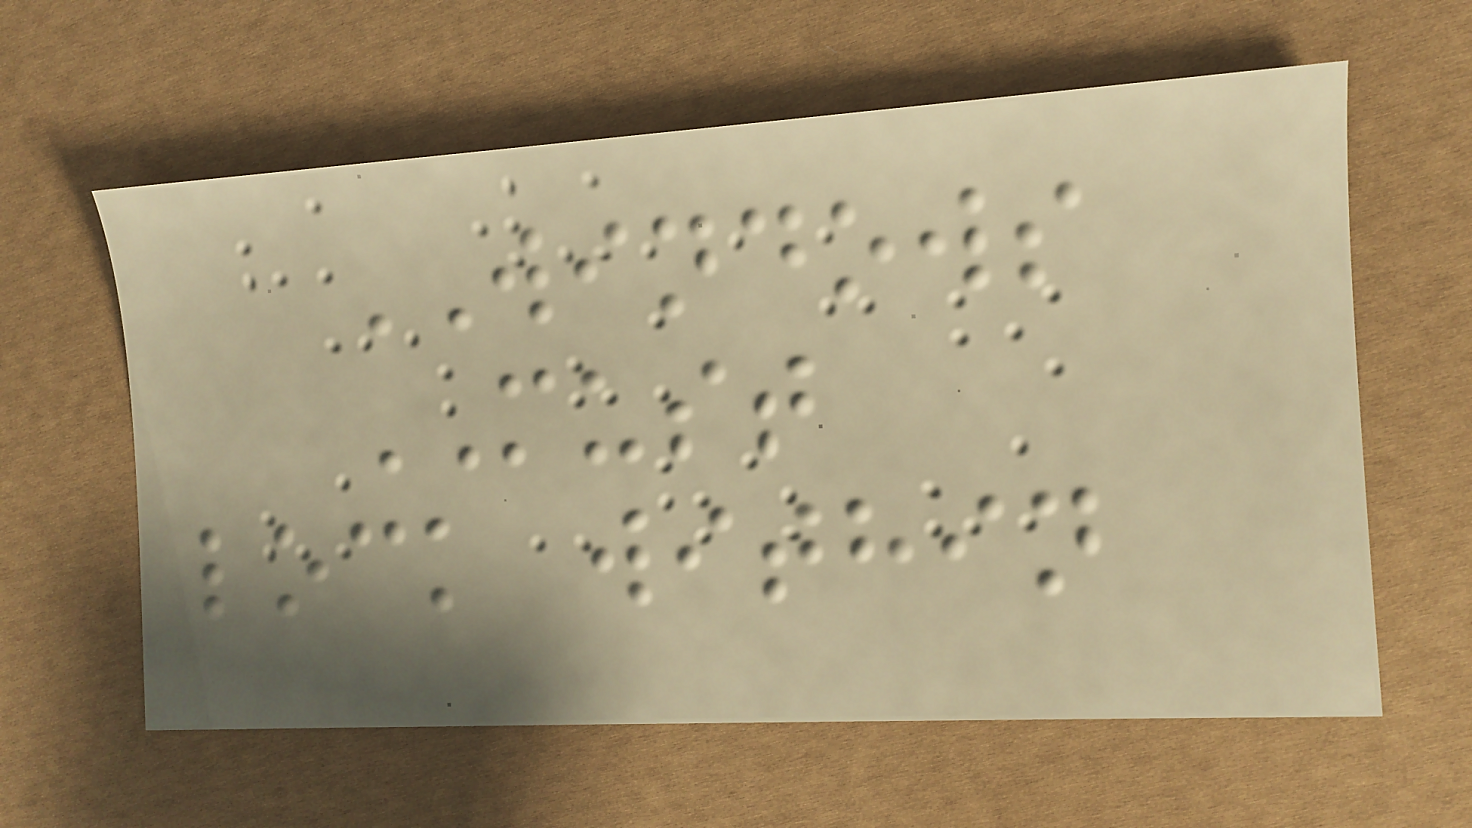WINDOWS
MUST
lock within
